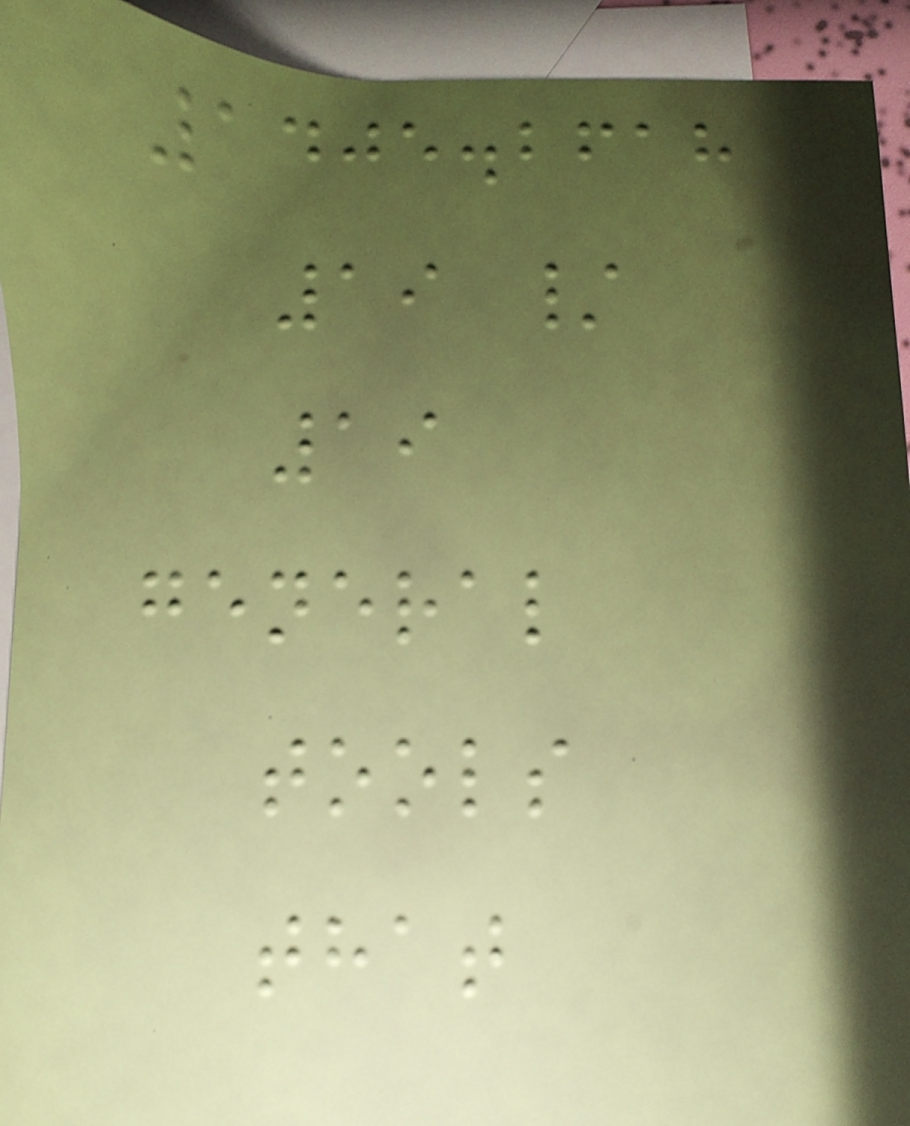1405.2618
19 /
19
general
tools
that
